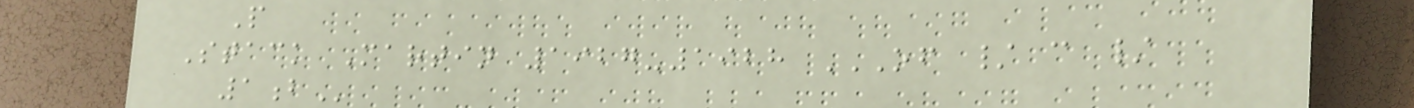P
Stack Martin 1927-1928 OF / C /
1B
